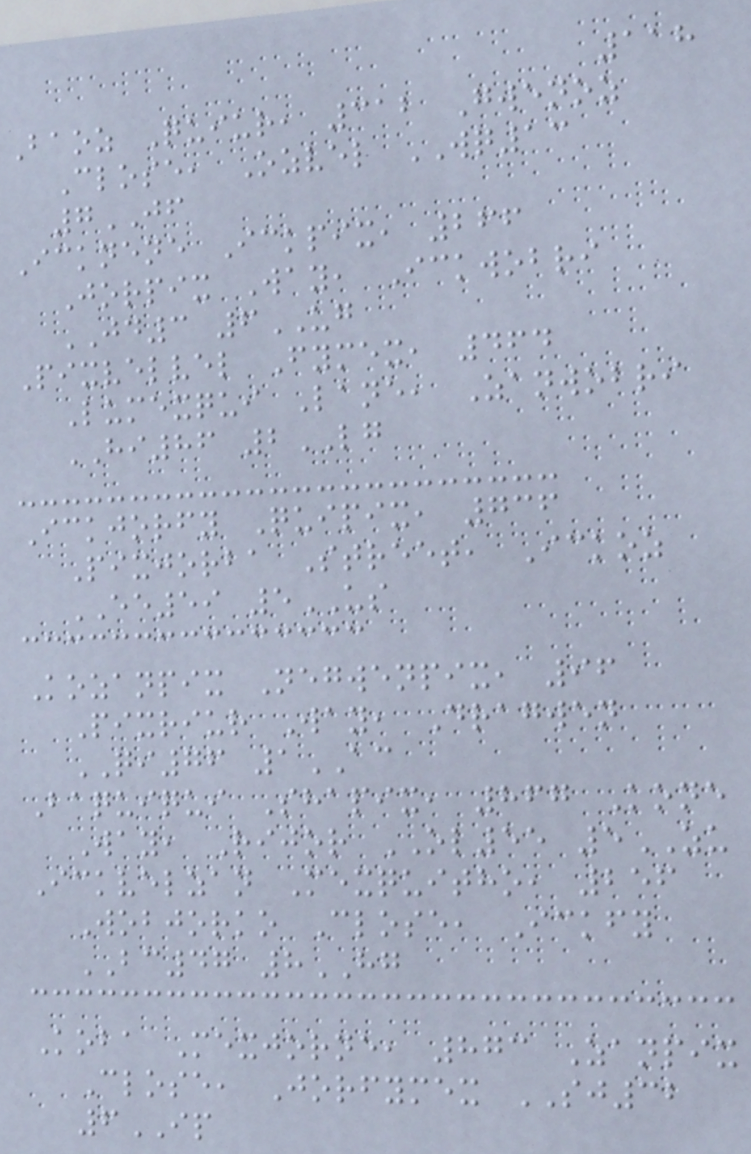118
Baoz Quiur, 312 Gwenoz
Close, Ozvel WQ13
7JF
Icknene Ickpix, 266
Jorpix Way, Ickwobri
JD3 6UG
Pixvelvel Fymex, 464
Lumexqui Lane, Zanwobri
HI86 2LG
Ickjorfy Quipix, 736
Pixjorba Street, Ickoz
EE59 5US
Kozanpix Negwenpix, 96
Pixriur Way, Dragwen
QI76 1AC
Baquiqui Shapix, 867 Kone
Way, Rijor OL55 5ZU
Ickvelzan Mexquitho, 256
Wobjorko Close, Ickfy
BC47 8HG
Koba Mexjorne, 873 Zanpix
Close, Jorfymex SJ32
6IP
